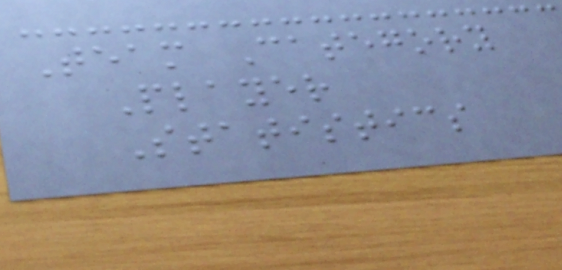Team Category
Player
Statistics
